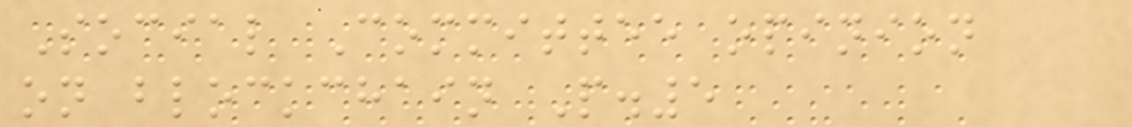Social Committee opinion
on blockchain P.5
